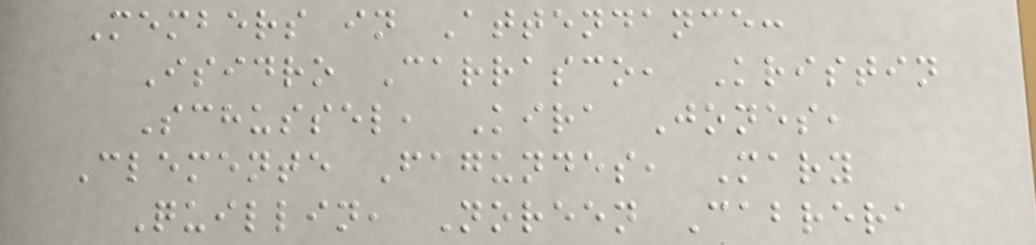Members in Attendance:
Isidro Carrasco, Kristin
Schussel, Kira Jones,
Clemente Fagundes, Mary
Quillin, Noreen Cabrera
